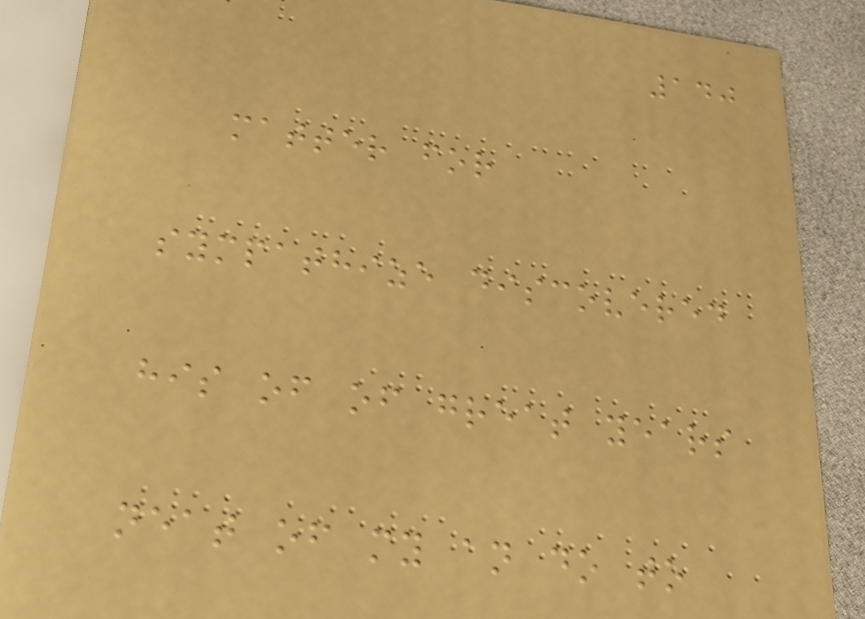140
matter for
sympathize discovered
his of of great years
neat of my an do to
